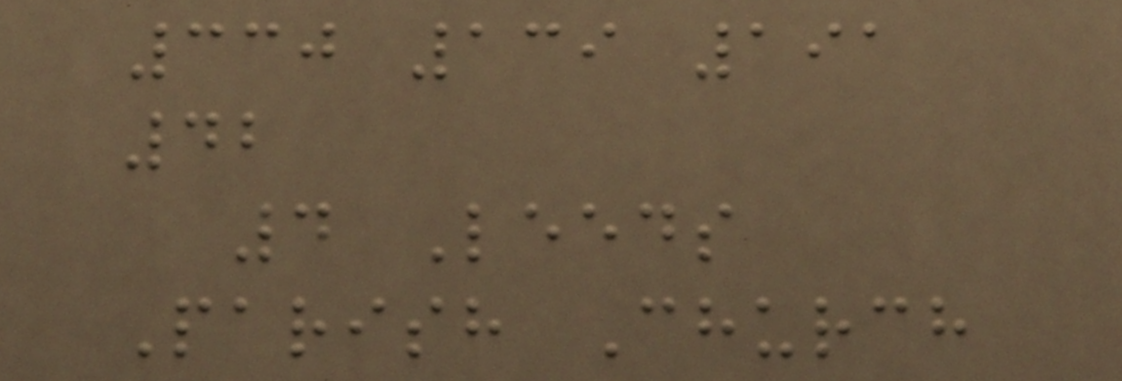330 139 191
42
4 Leeds
Parish Church
